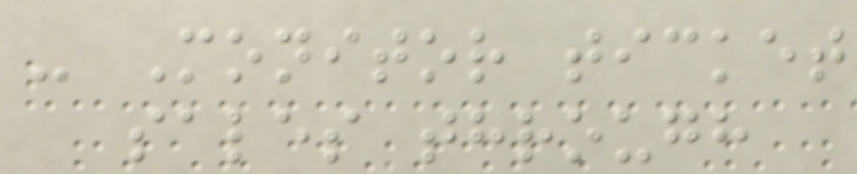- Monitor ticket
sales through
